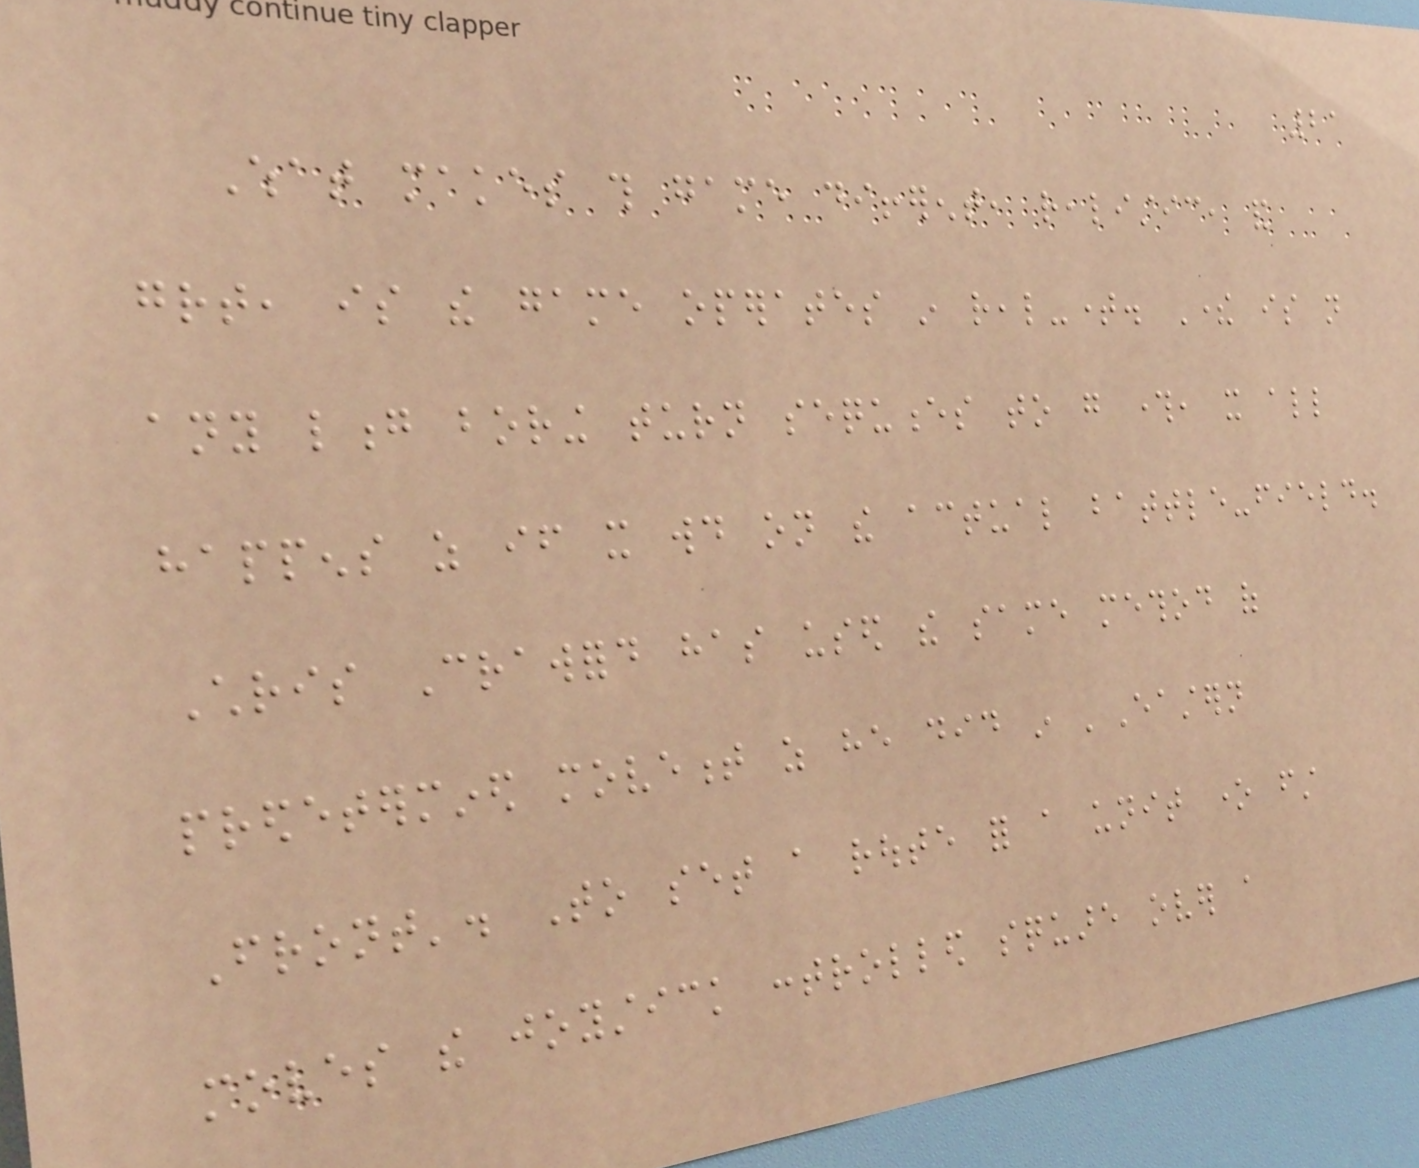21
What makes this game different, realistic, and
great, is the game operates in real-time. There is not
any long boring turn sequences to go through, it all
happens as if it would on the actual battle-field.
Chris Crawford has used the same method of
predetermined movement as he did in 'Eastern
Front'. To set a route for a unit one first
moves the joystick controlled square over a
